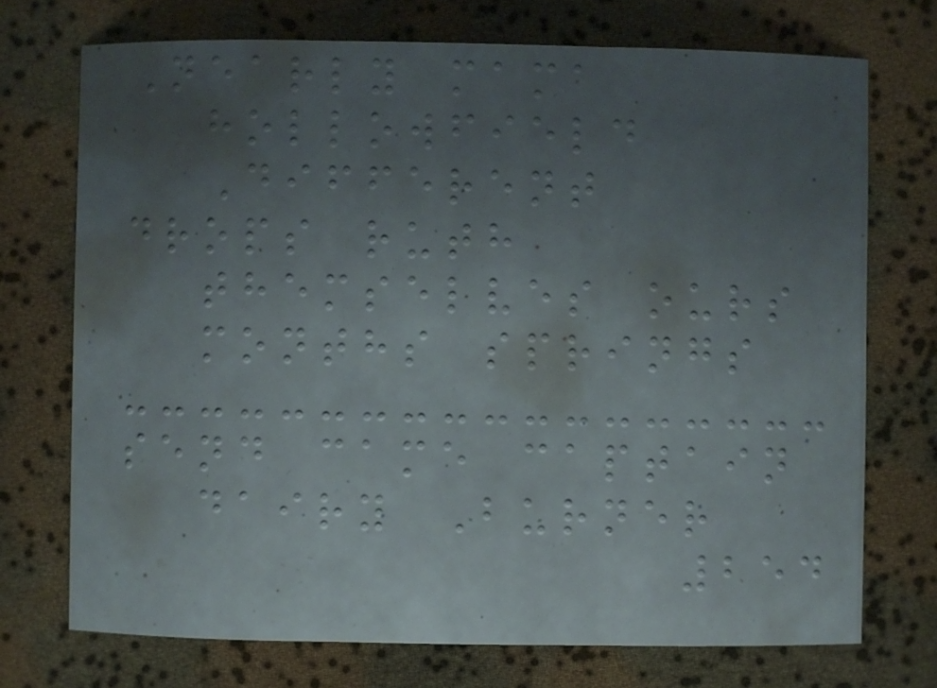Nearly mama
hollowfield
Different
drops ruth
themselves ours
months springs
send came captain
dairy Burner
254
